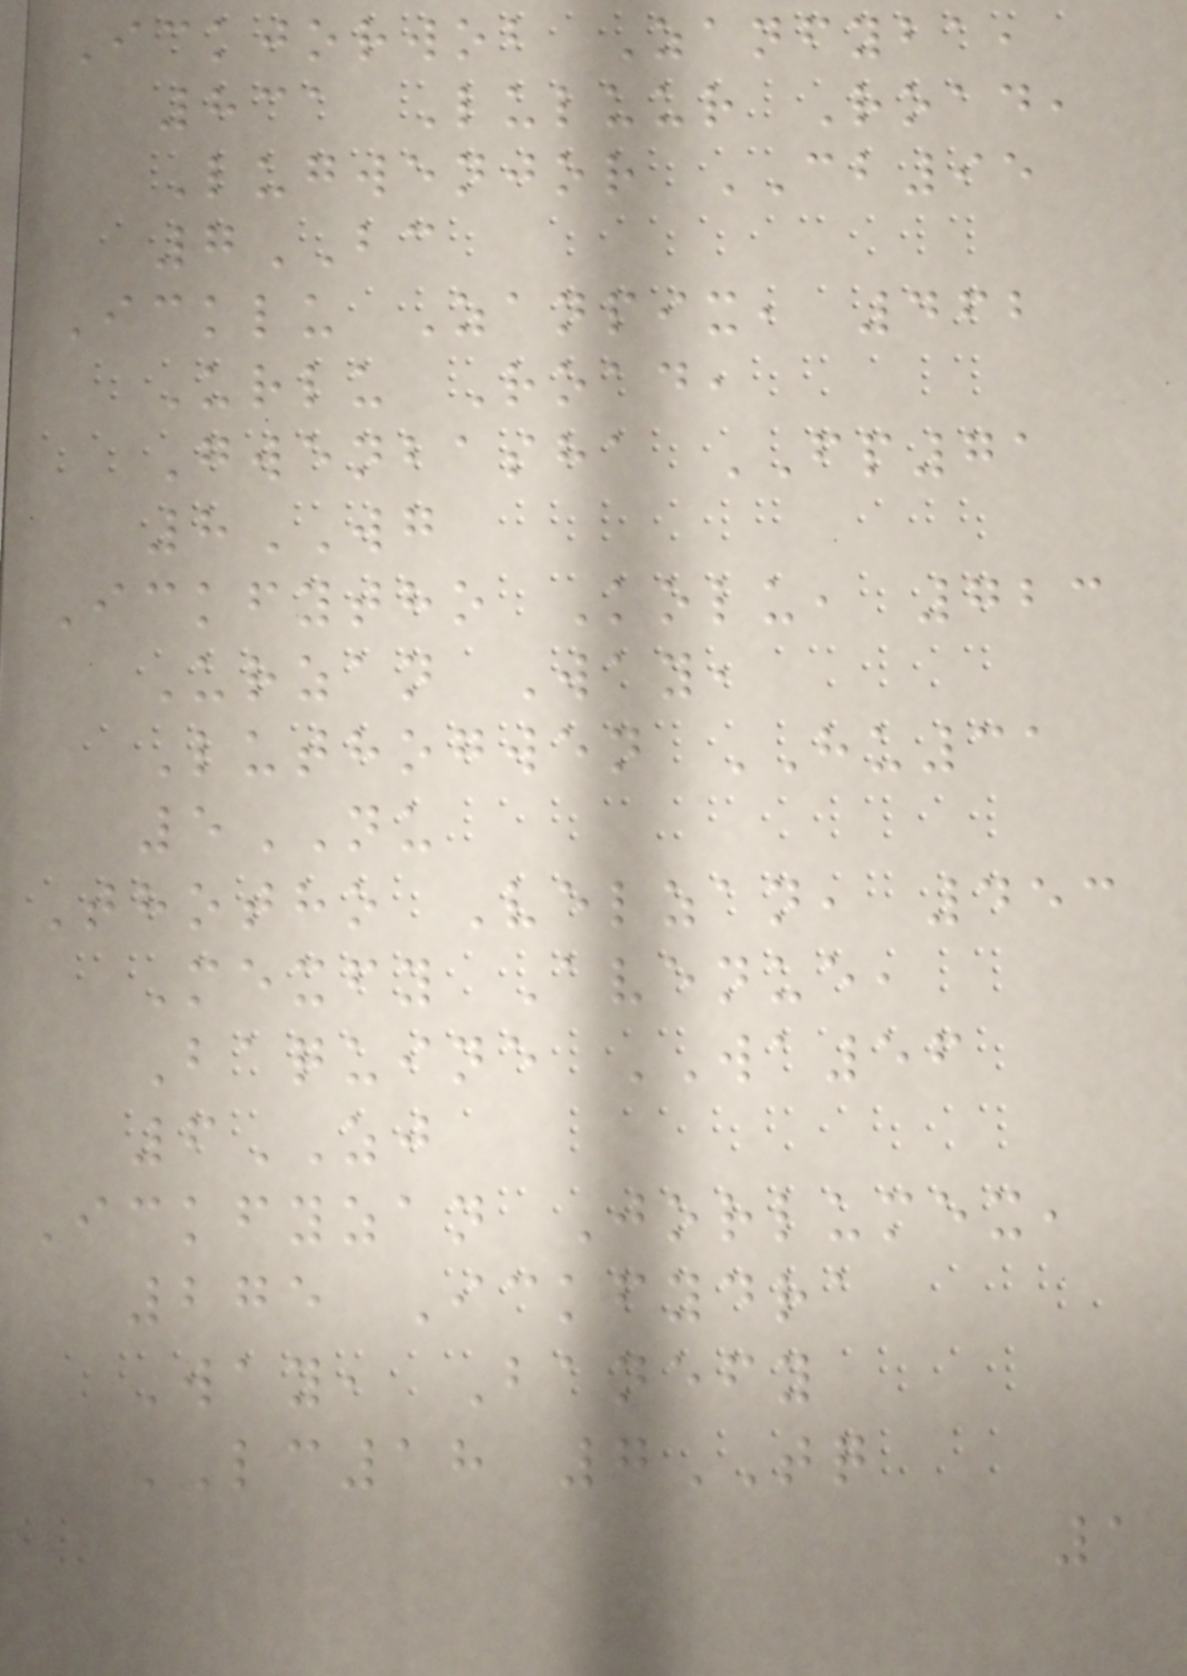Ickjorwob Zanfyba,
831 Luluur Road,
Lugwenjor CB95
7BC
Icklu Zanpix, 462
Urlu Road,
Gwenbasha FP71
8WG
Ickfytho Kolu, 723
Urzan Way,
Luthogwen HU31
5NU
Thotho Velzan, 453
Mexfy Avenue,
Baquine WA56
6ZJ
Ickfyzan Jorlumex,
275 Ickfydra
Way, Banefy
LC18 7TQ
1
